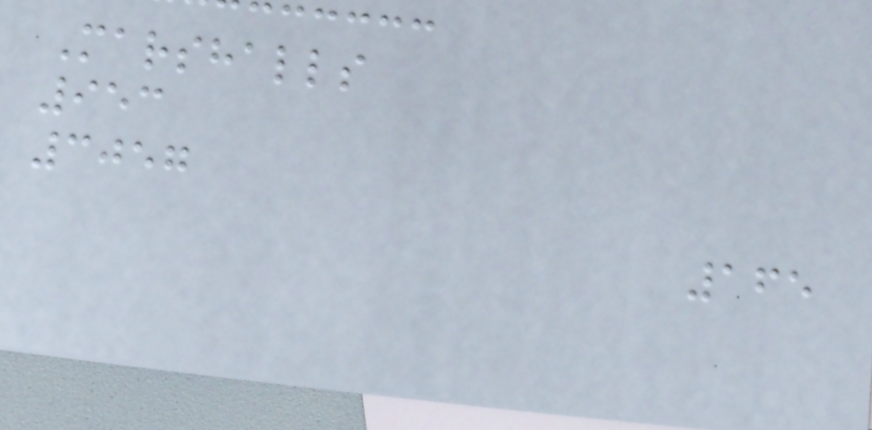Marshalls
953
3057
165
